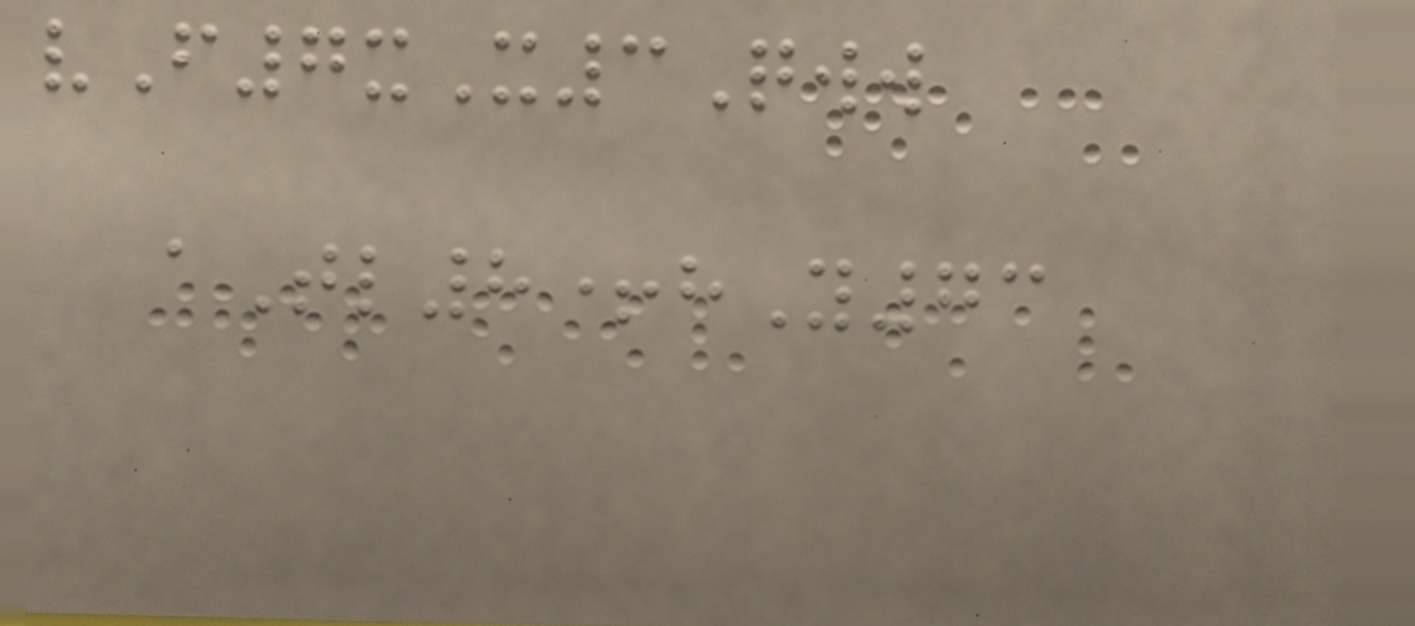vF7xX3Qww
aTl8+hY73
